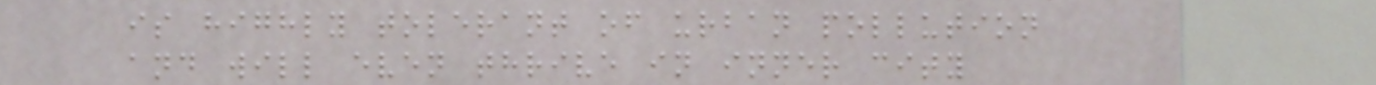is highly tolerant of urban pollution
and will even thrive in inner city
